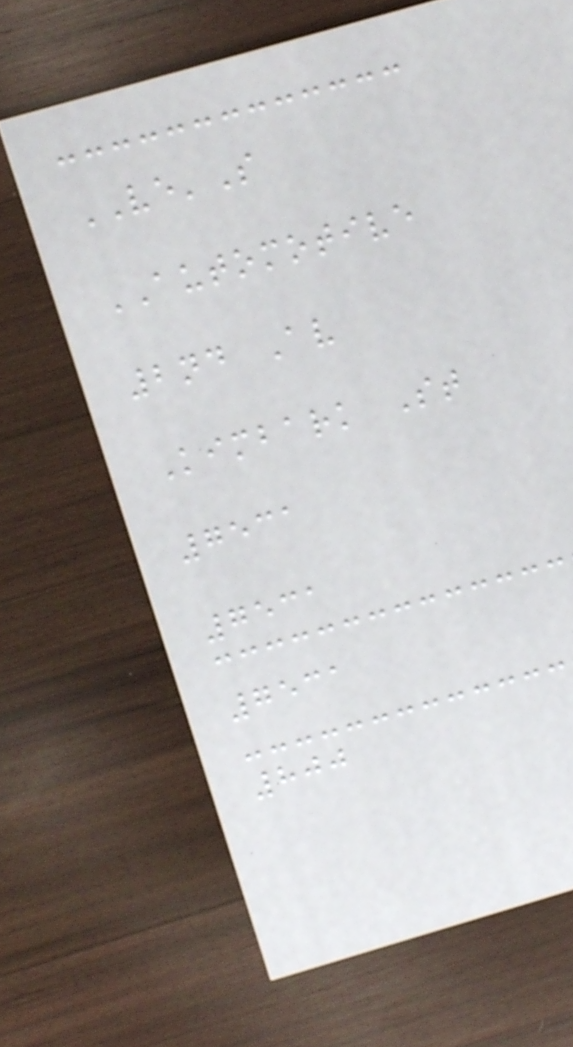VE'S
AUTOMOTIVE
2nd Av
Kimbark St
7531
7531
7531
800
